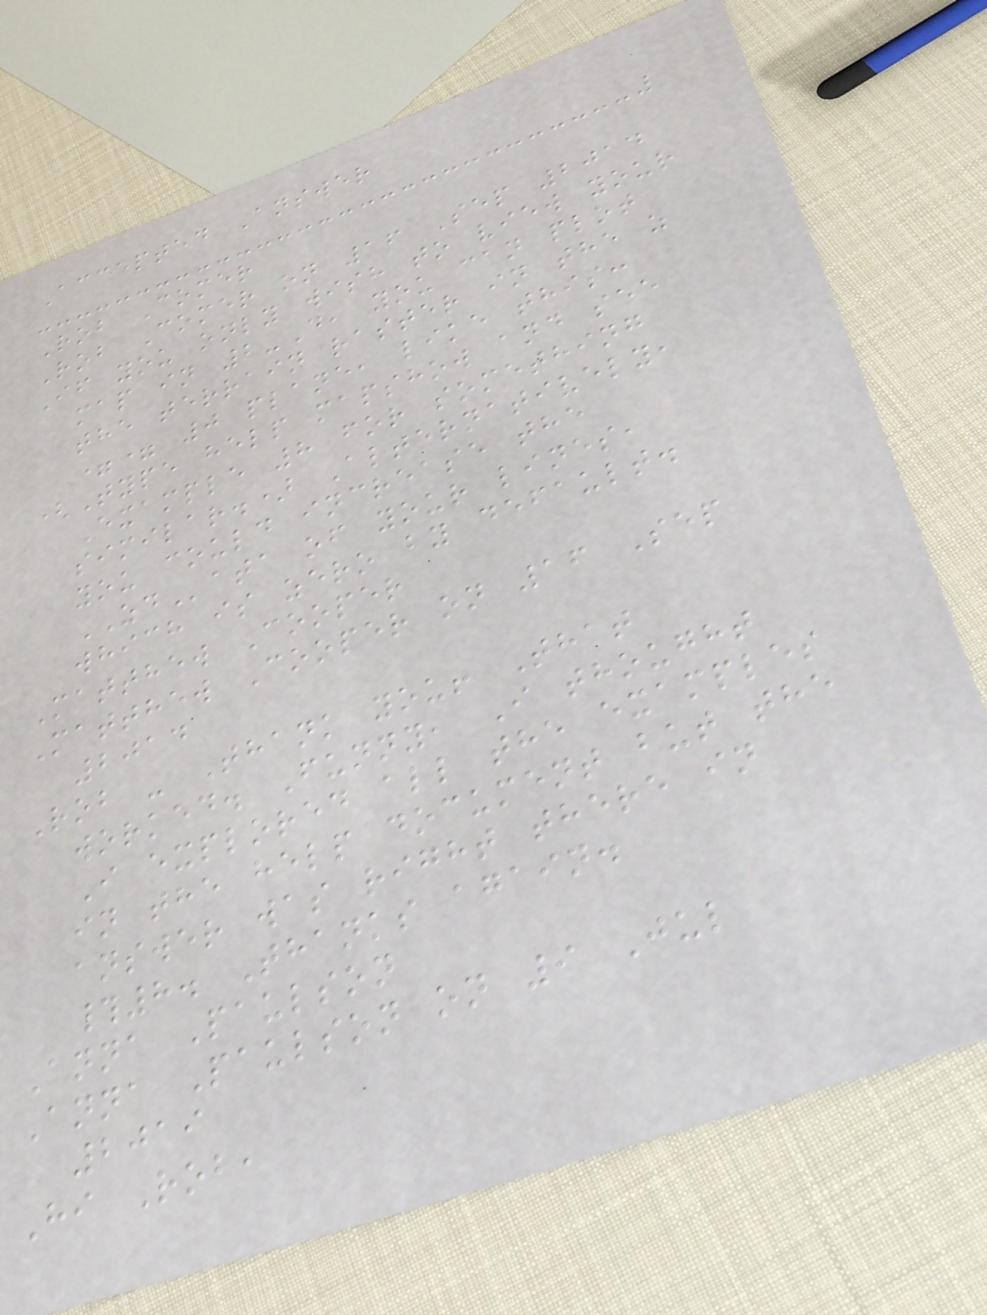Accepted Answer
Rob Comer
Rob Comer on 16 Sep 2014
If you only wish to view your
map in 2-D, you can plot
the terrain raster in the z
== 0 plane, like this:
(Type help mapshow and see
Example 8 for something
similar.) Alternatively,
you could increase the
ZData of your lines,
which is zero by default.
Matthew Cooper
Matthew Cooper on 16 Sep
2014
Rob - Thank you! That
worked. Funny, I thought
I explored all the examples
in the help document but the
answer was right there in
#8. Thanks again.
Anna Paulson
Anna Paulson on 9 Jul
2019
Hi Rob,
